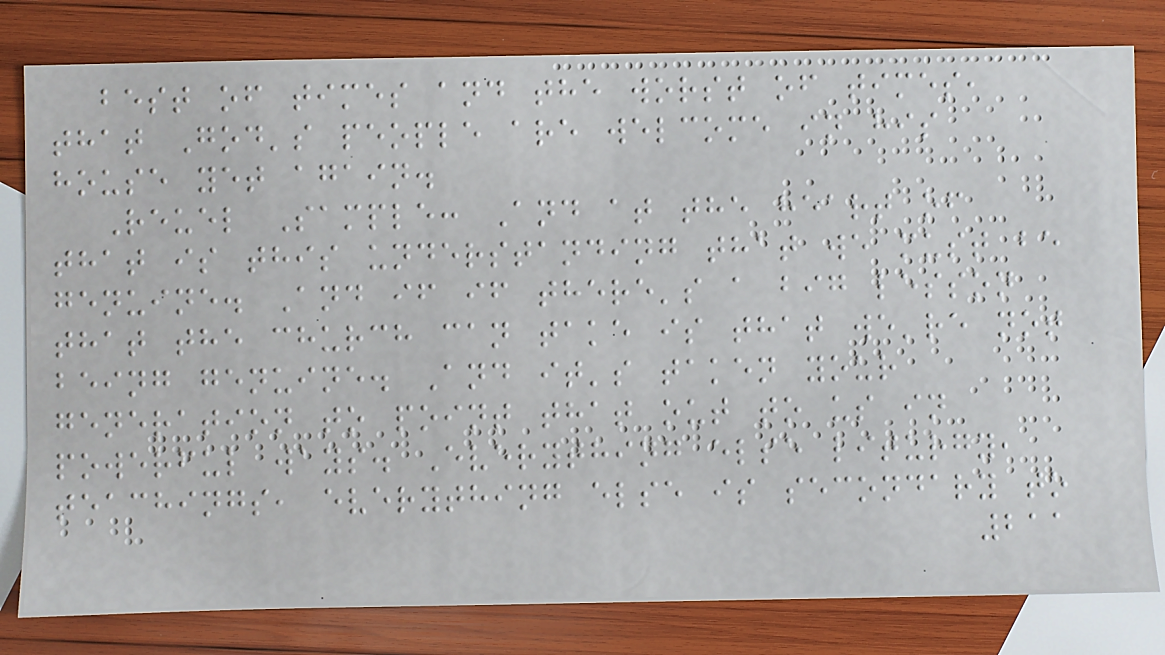best of times and the worst of times,
that God's people are welcome in his
house yet again.
Reuel Sample: And at the heart of
that is this understanding that we must be
genuine. And if if there's a big lesson
that the church can take is that we're not
being genuine. And it's taken your
generation to point that out to us in
powerful ways. Everything else liturgy,
teachings, everything else is secondary to
211
